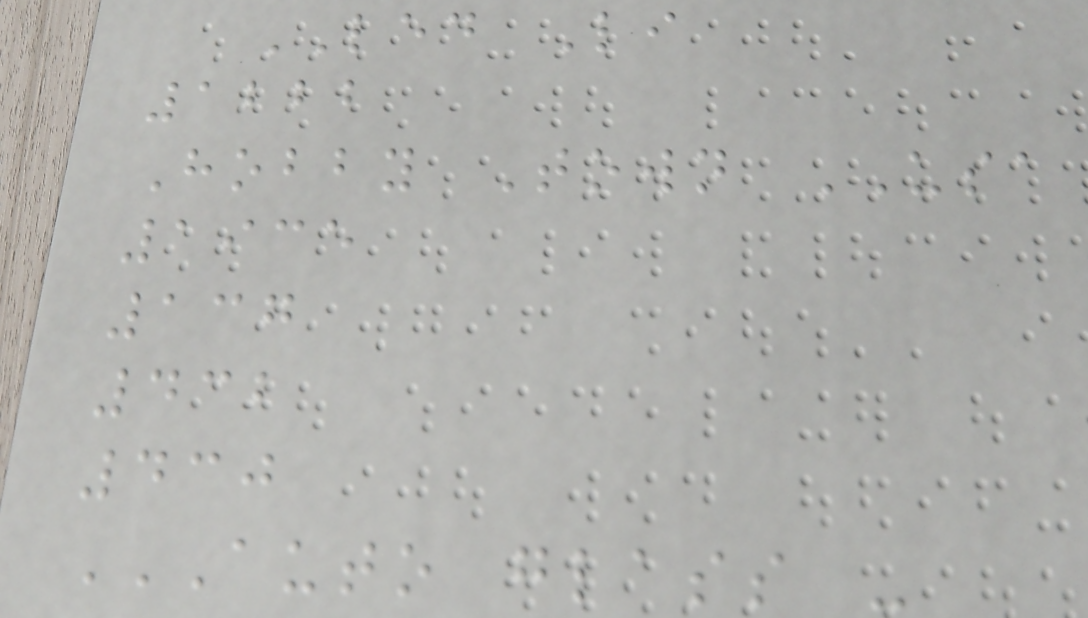LED Li
1222
Hobby Town USA
1935
137
432
430
AUTO GLASS -
